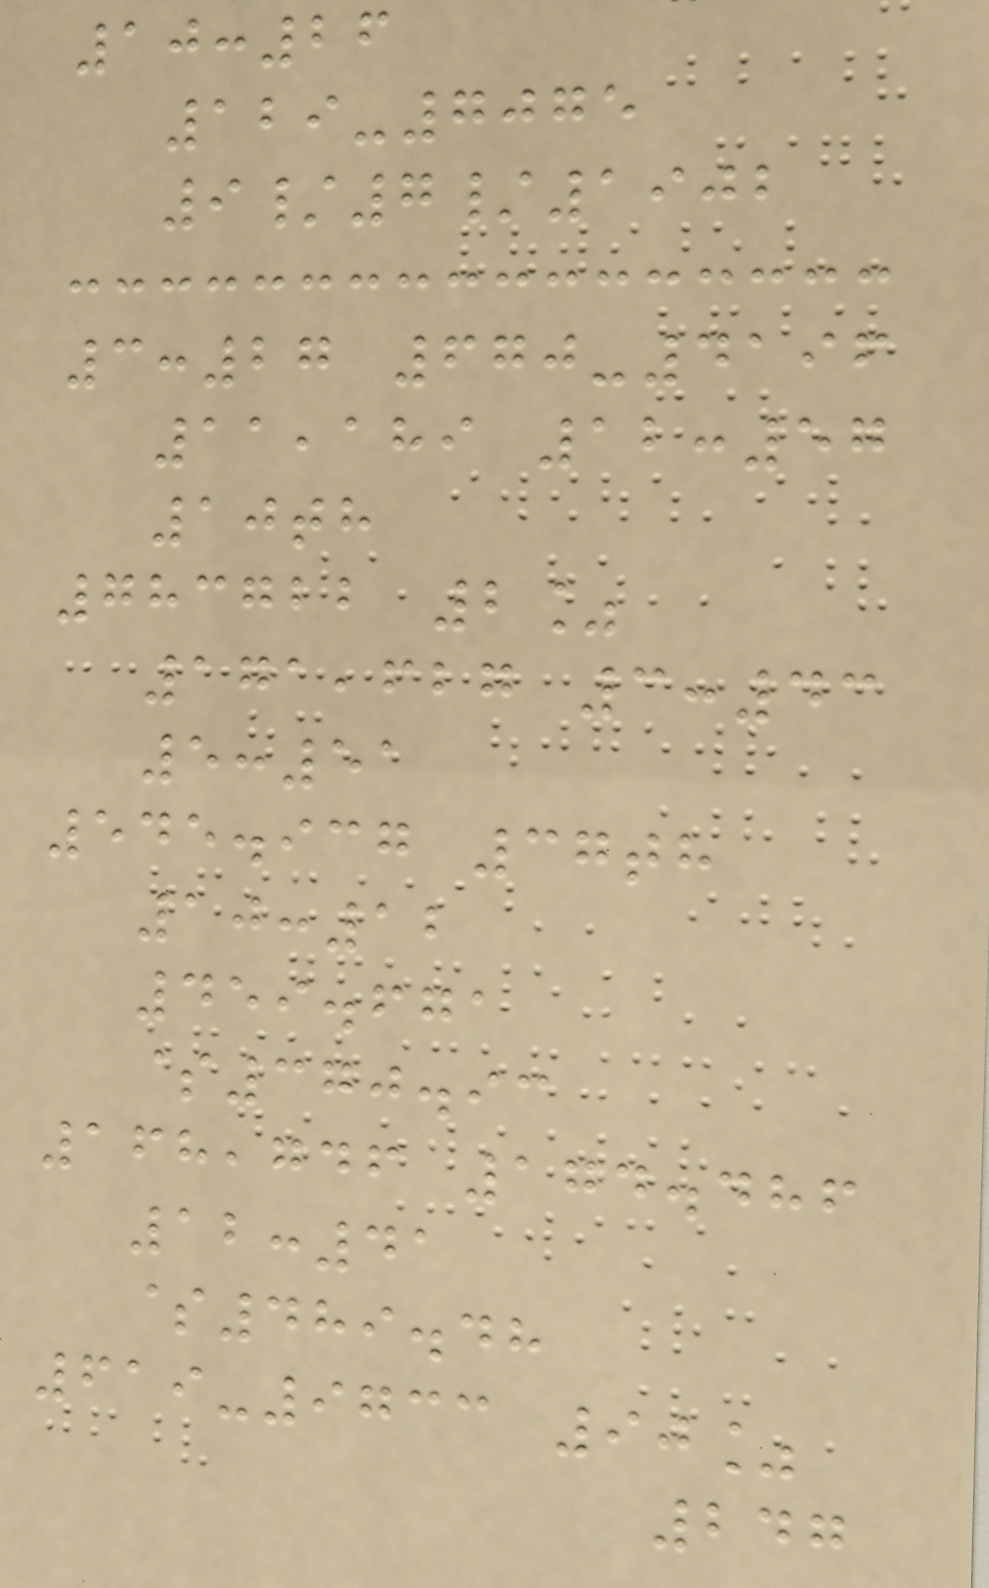10:26
129-7075
9/7/1902
3:27 670-4196
11,189 12:57
10th
783722 2%
171,627 3:43
5:51
545.937 37th
10:12
459.671
$370.93
168,746 174.486
12:41
$489.48
619-9733 90%
247
